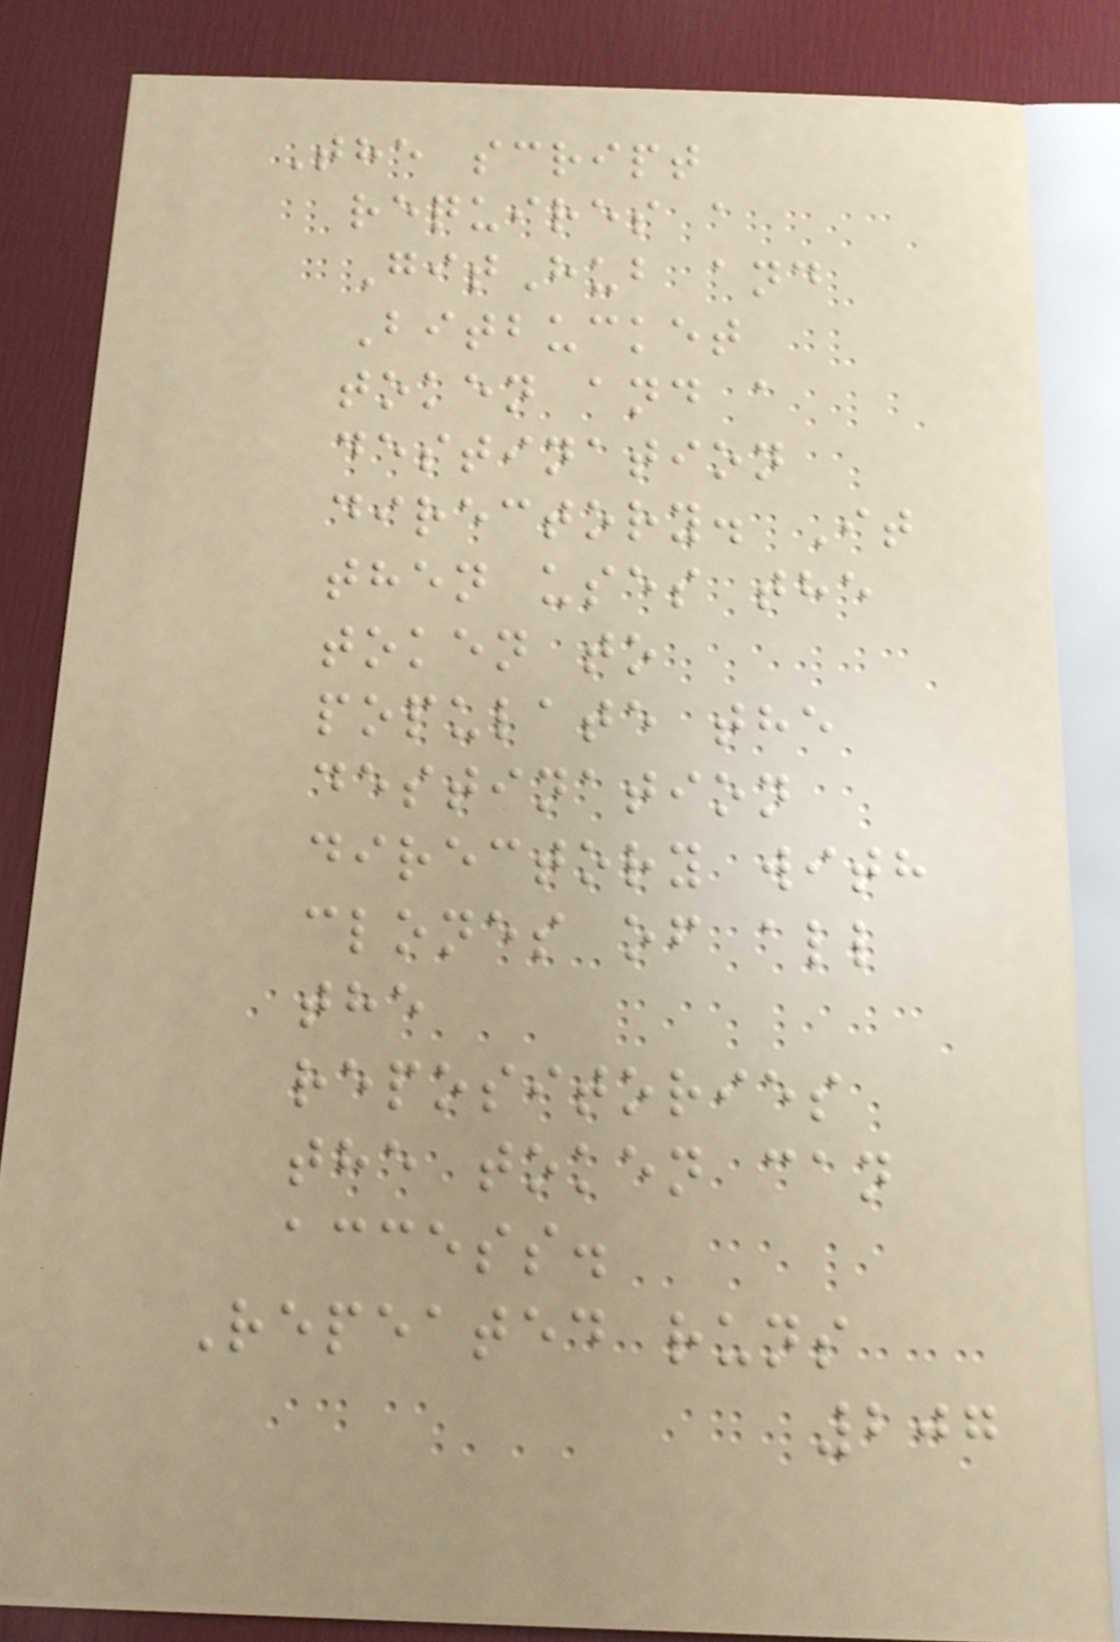The script
requires a
GitHub and
Bitbucket
token and a
destination
directory. It
then uses the
token to
populate the
destination
directory with
clones of all
the
repositories
the token can
access.
Repeated runs
207
